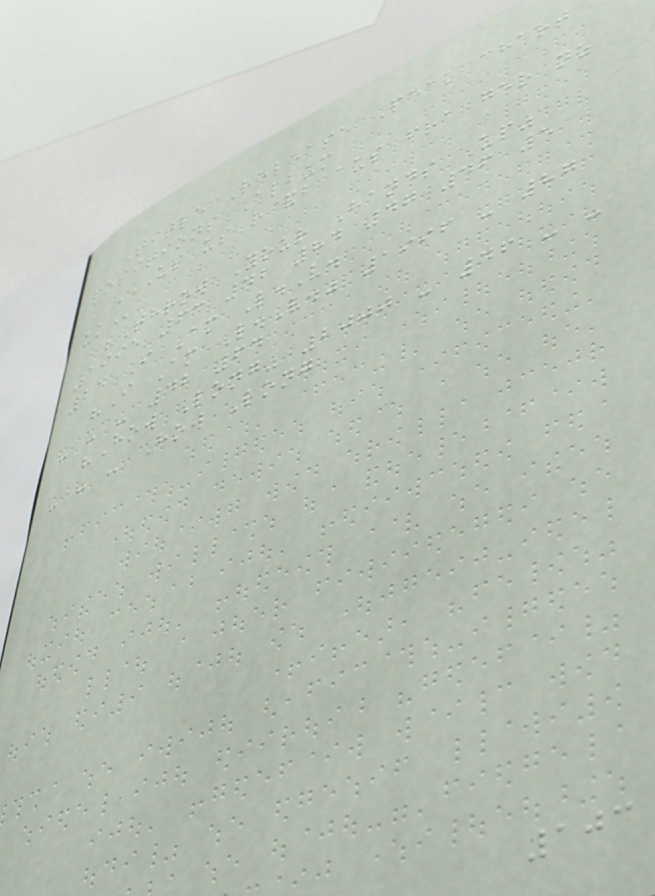Title Release Peak chart
positions Album
US US R&B AUS FRA GER NZ
UK
"Throw Your Hands Up"
1995 63 42 84 47 46 5
24 I Am L.V.
"I Am L.V." 1996 - 87
- - - 42 64
"How Long" 2000 - 46 - -
- - - How Long
103
